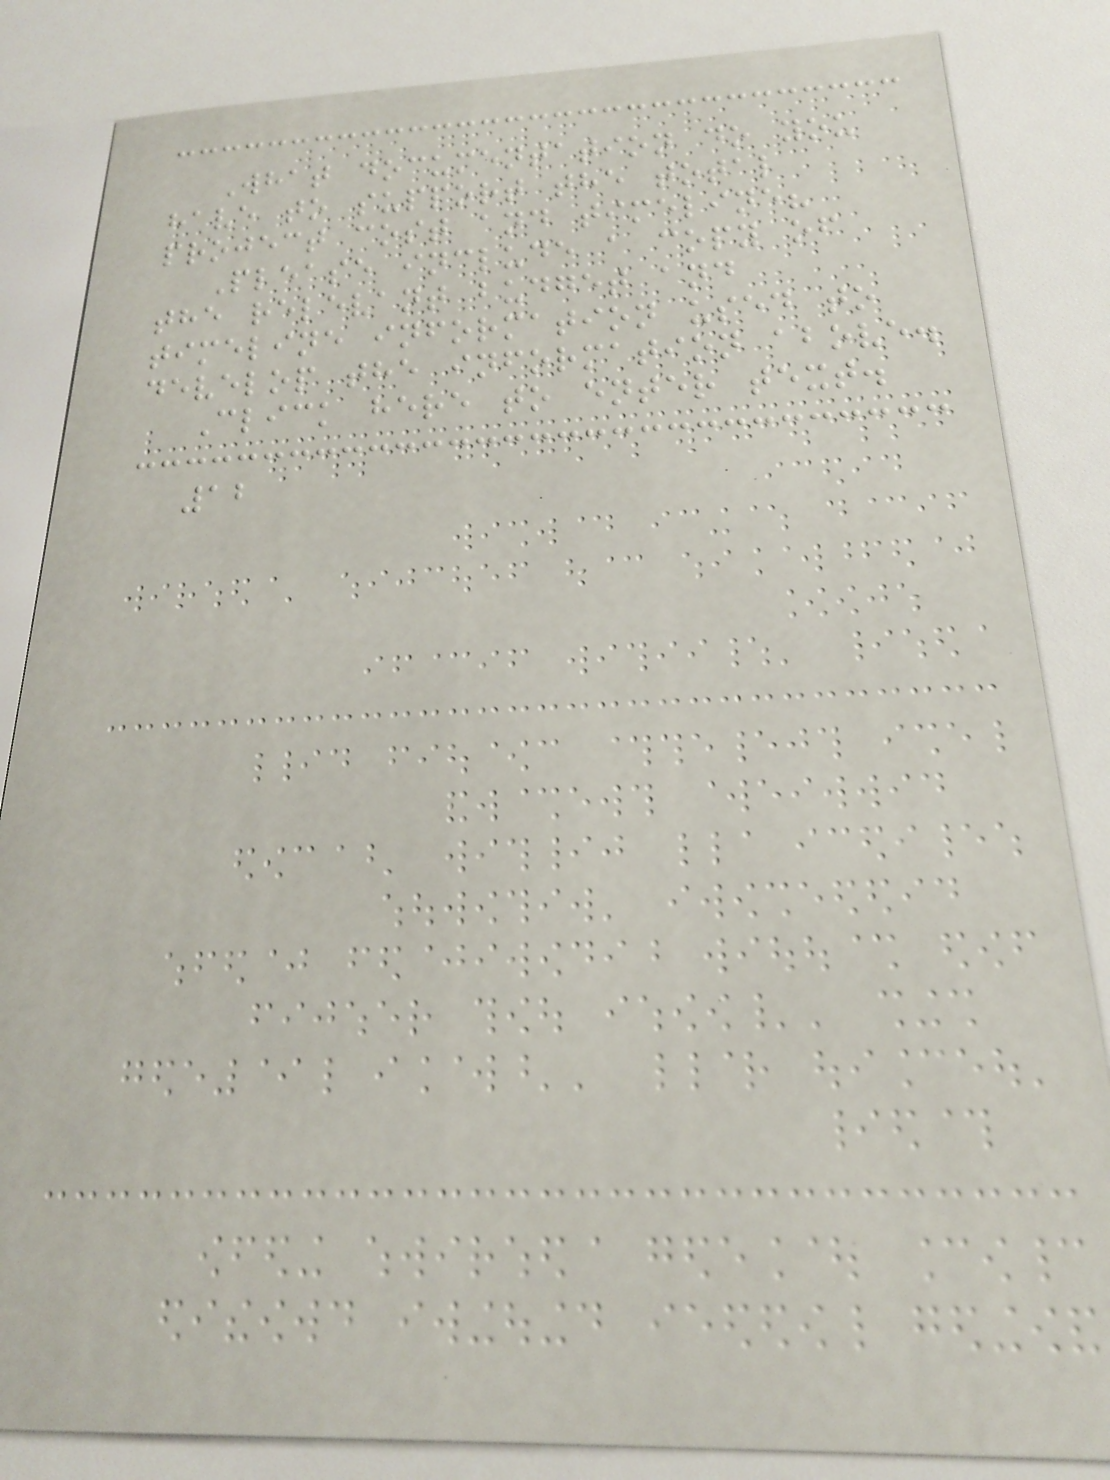What documentation do you
have to support the total
project cost and timeline?
Please include a copy of
the relevant budget and
timeline information used to
develop the information above.
Click here to enter text.
12
